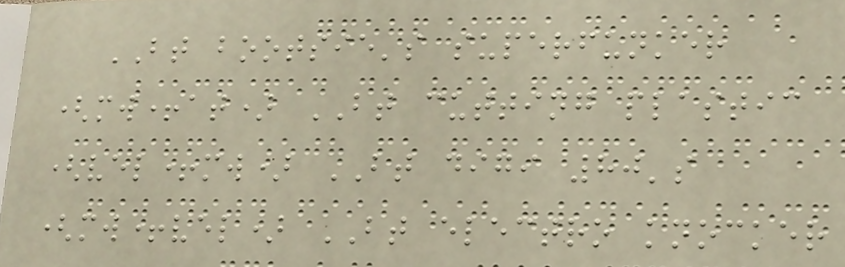BT bootsie's superfunker
(mw+at) BT cutting plastic
(vel+mw) BT digi 80's
(mw+vel) BT electro knocker
